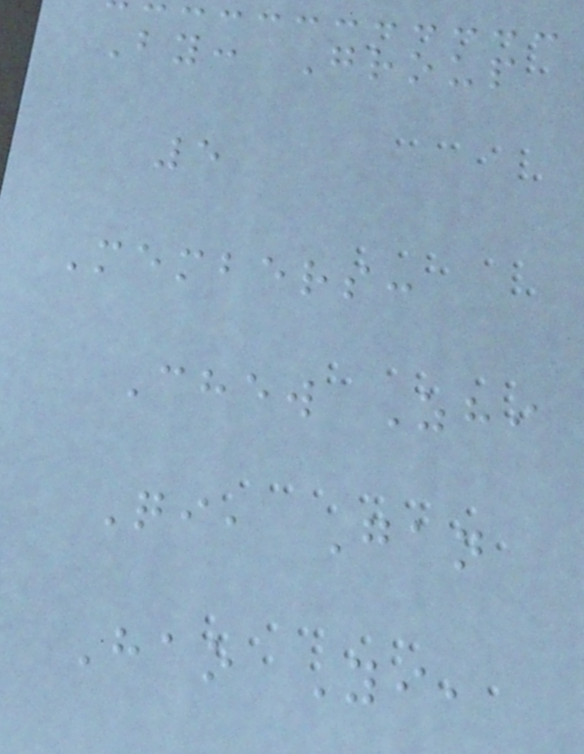By: Group
5
Members:
Chew Zhi
Qi, Gan
Hao Yi,
